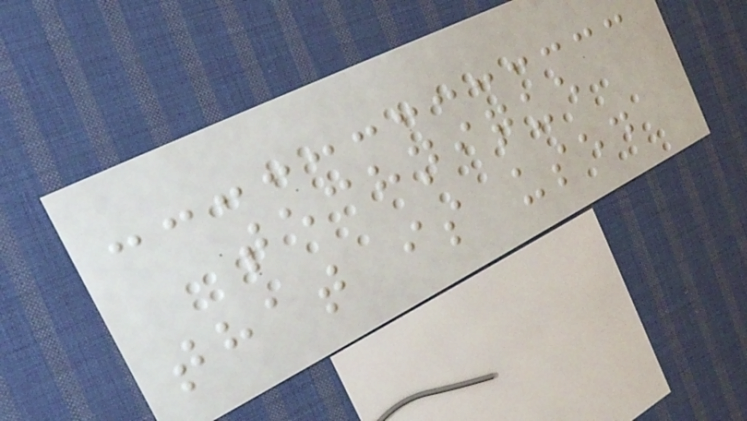technique
that is used
